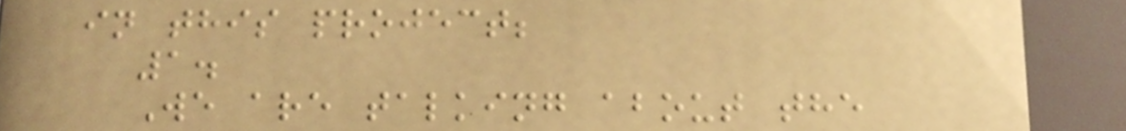in this project;
1.
We are talking about the
